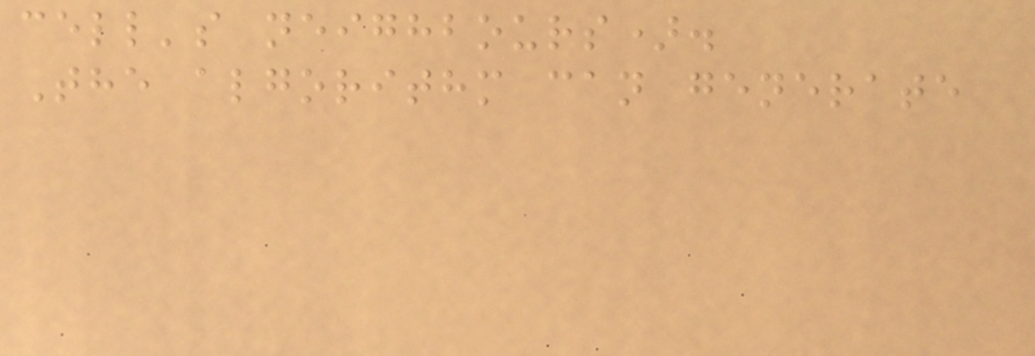cell's neighbours).
The algorithm can generate
